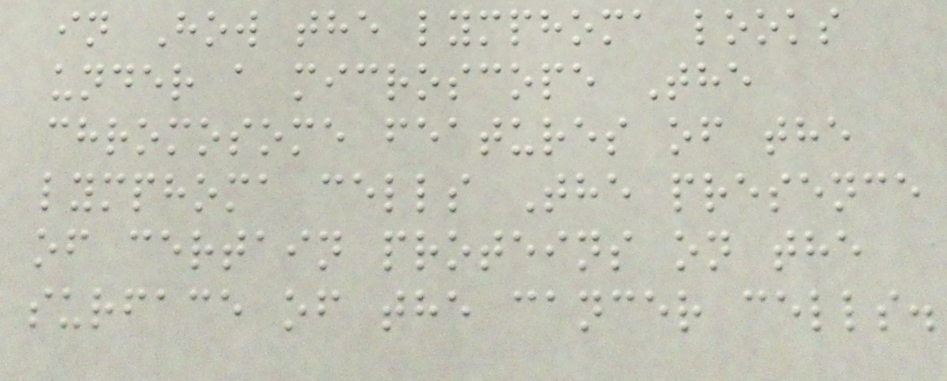in How the lymphoma looks
under a microscope The
chromosome features of the
lymphoma cells The presence
of certain proteins on the
surface of the cancer cells.
